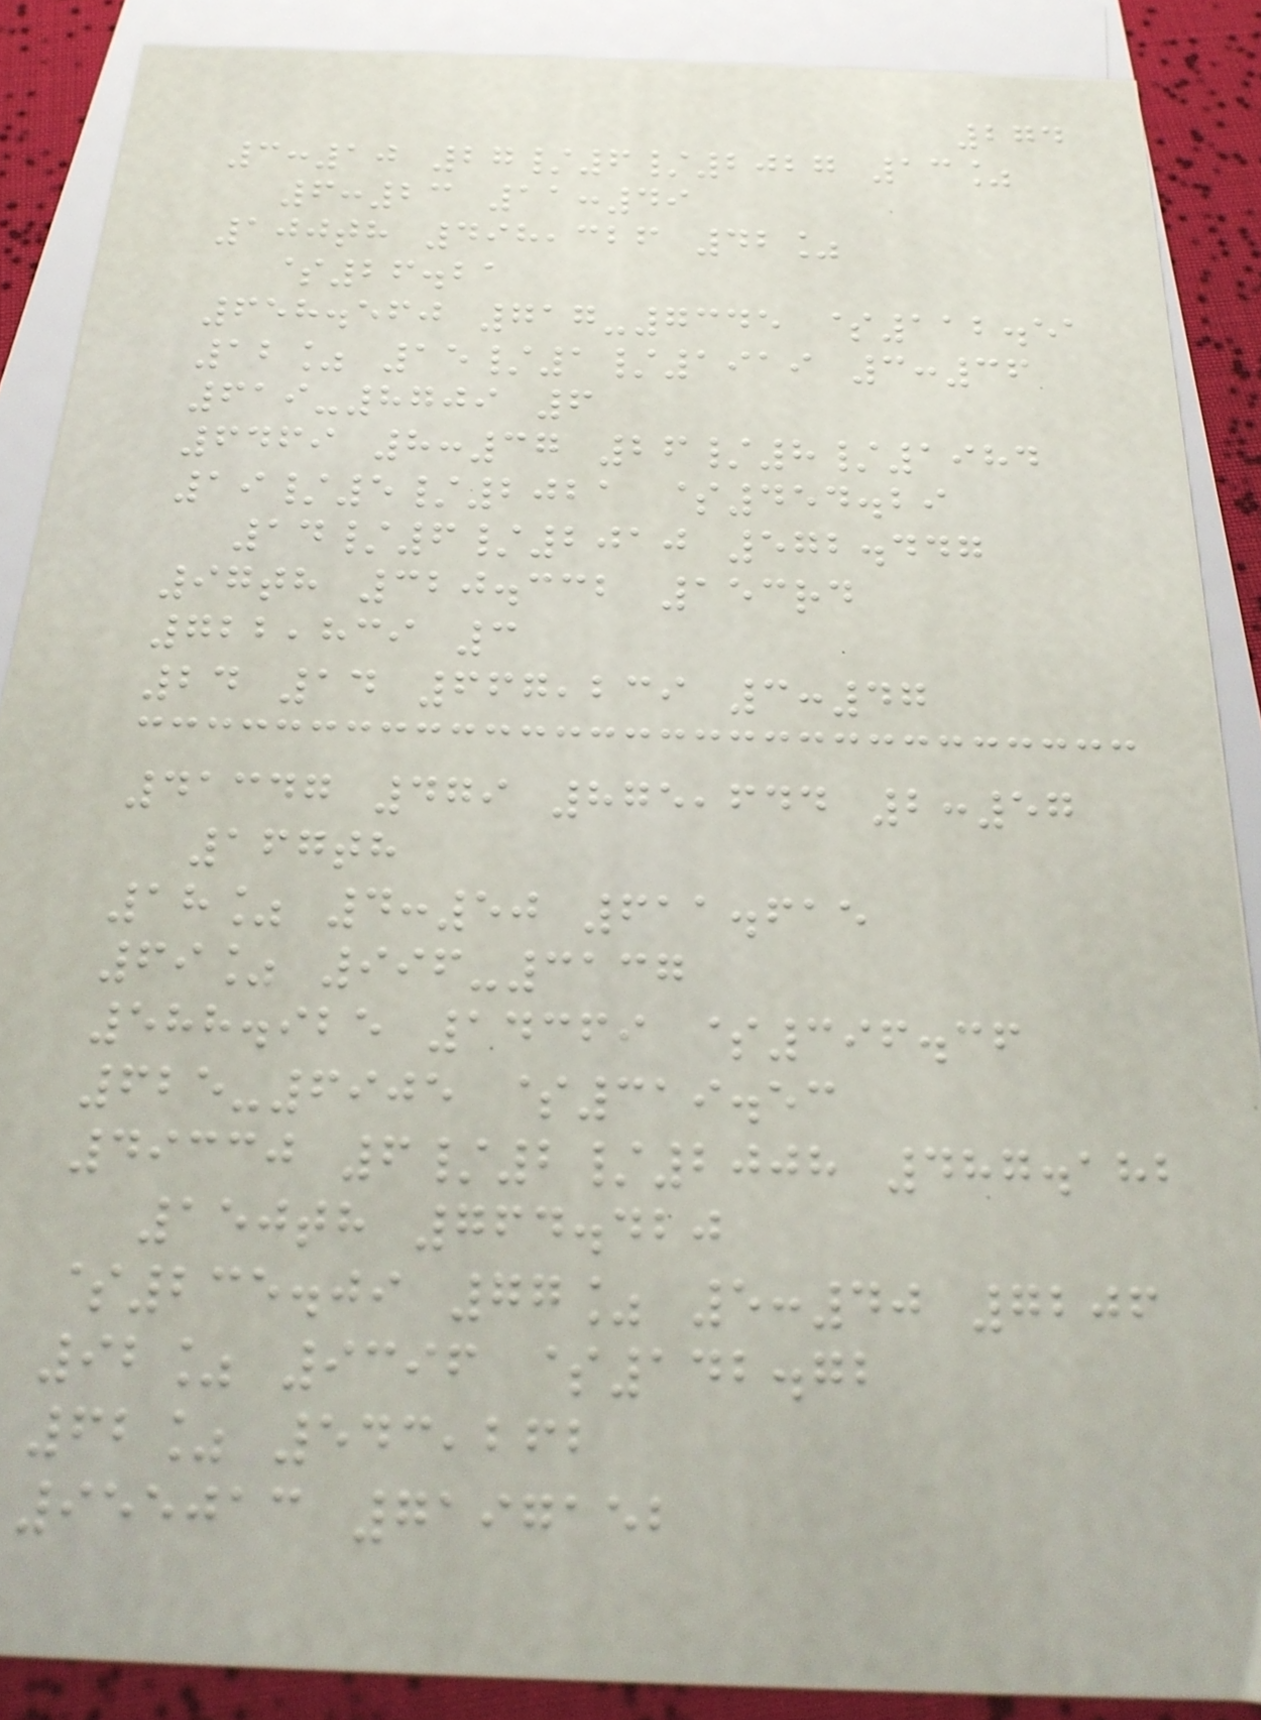274
3:10 27/6/2027 13%
6:23 11:49
100th 498,326 42%
$26.21
658.560 717-7345 $112.51
12% 15/1/1919 3:36
619-8709 6
6469 8:37 26/8/1984
19/5/2021 $454.29
14/6/2010 572.447
97th 320.332 153rd
722,839 3
24 14 667,239 3:47
41347 479 875,644 2:57
167th
18% 4:50 611.615
69% 996-3137
588.925 14369 $396.36
625-6905 $319.53
49330 6/2/2008 487.182
150th 764.420
$235.09 77% 5:40 7206
92% 9396 $142.72
62% 543,262
955013 7197152
